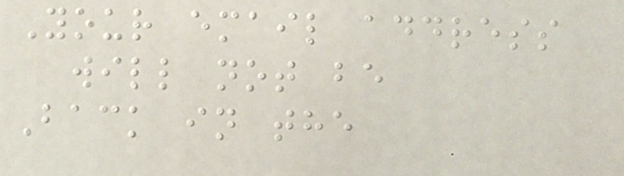Your email address
will not be
Back in the
